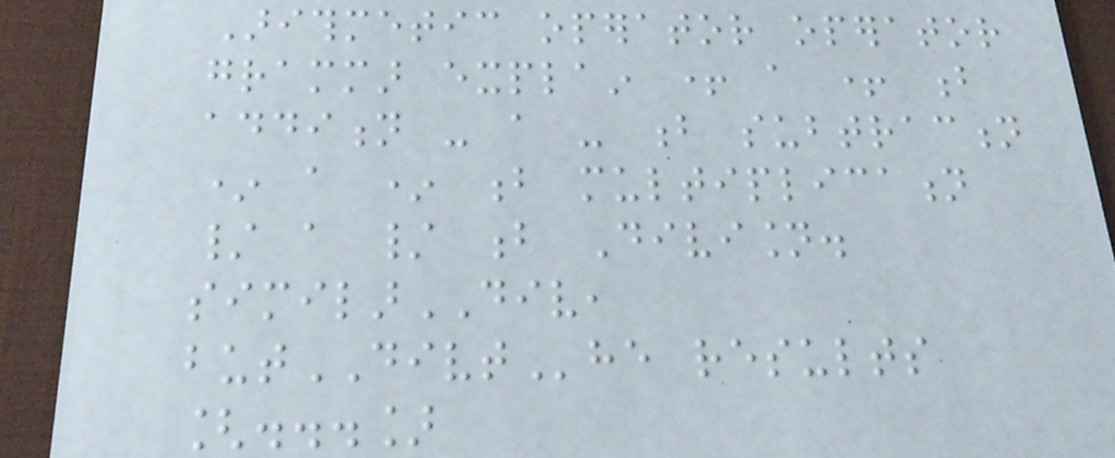Arithmetic operator operator
grammar explain + a + b
addition - a - b subtraction
* a * b multiplication
/ a / b Division.
similarDIV,
butDIVThe results
[...]
